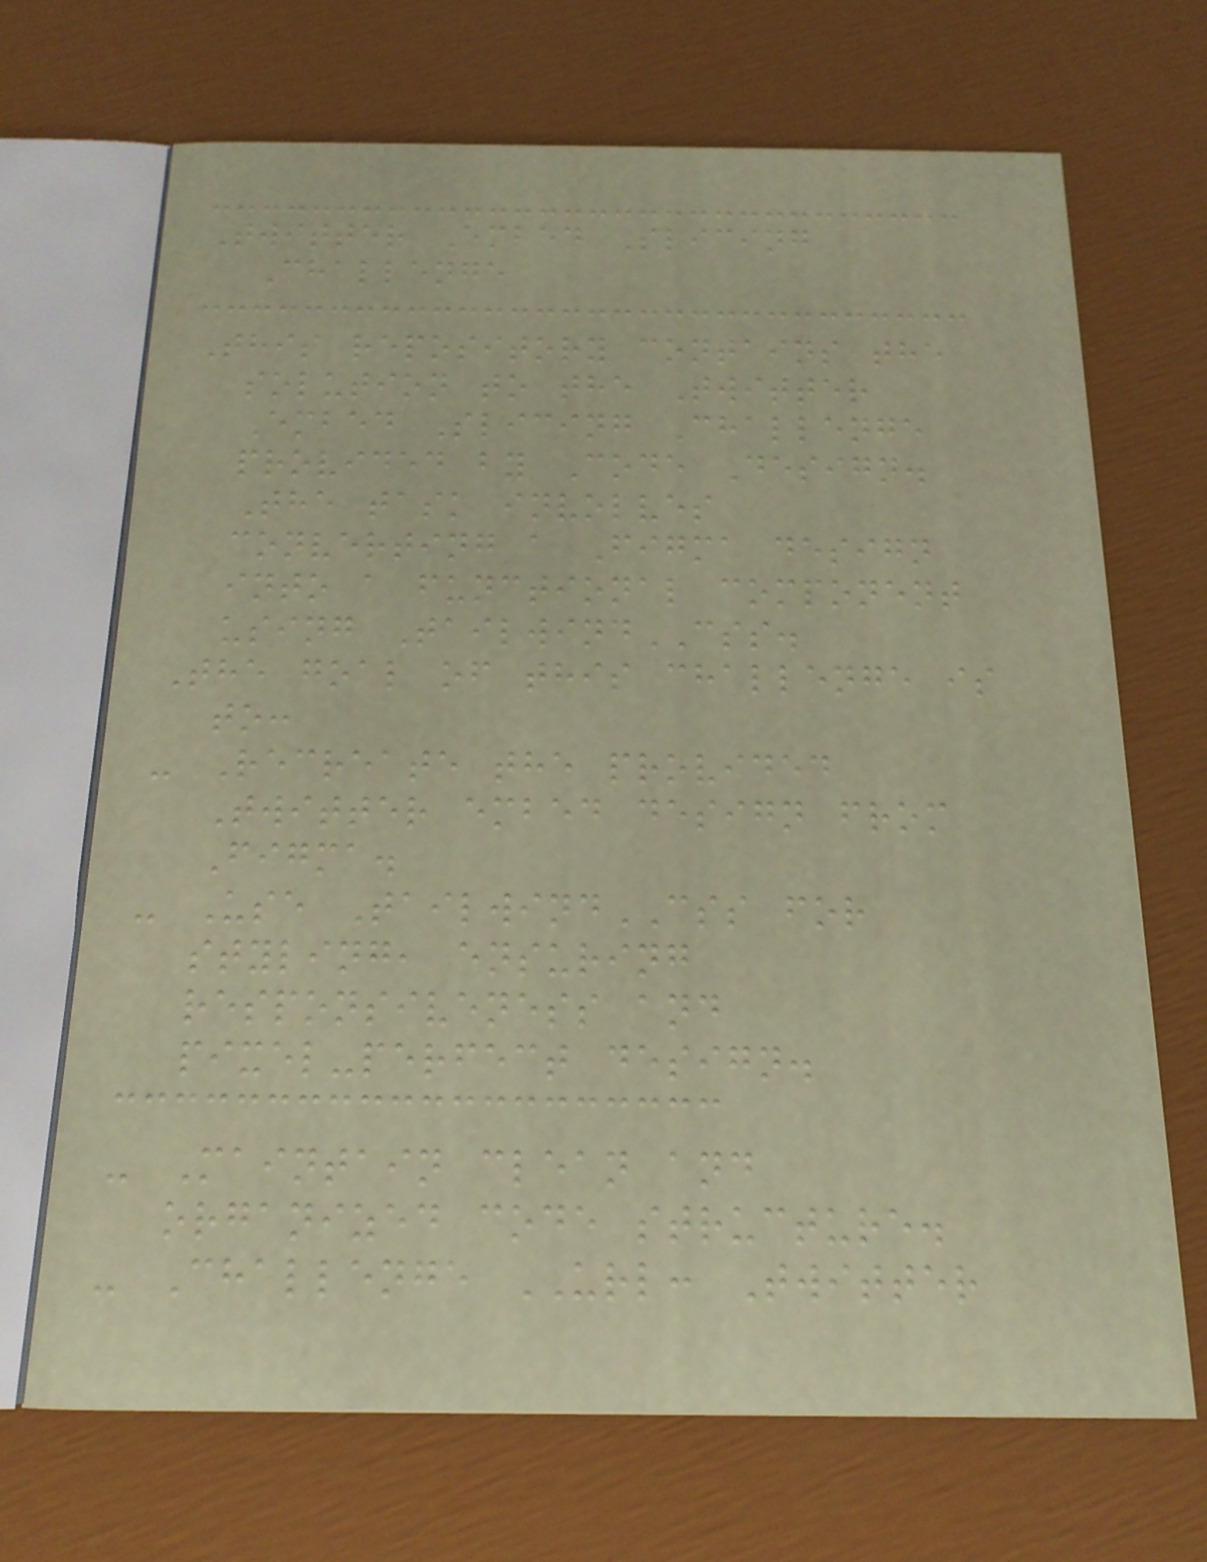Twitter Embed Slicing
Challenge
This repository contains the
solution to the Twitter
Embed Slicing Challenge
provided by Code Design.
The task involves
converting a Figma design
into a functional component
using TailwindCSS.
The goal of this challenge is
to:
- Recreate the provided
Twitter embed design from
Figma.
- Use TailwindCSS for
styling, ensuring
responsiveness and
pixel-perfect design.
- Maintain clean and
organized code structure.
- Challenge URL: Twitter
